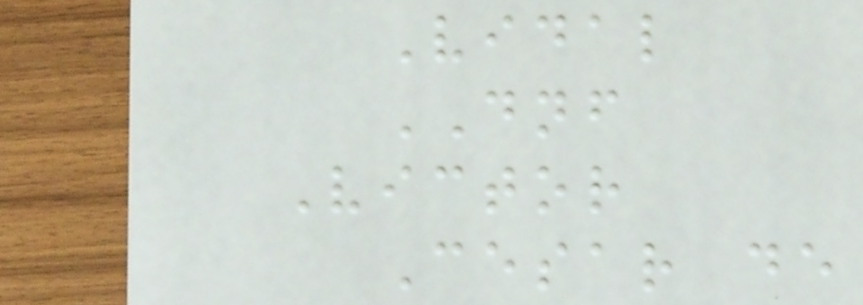Vidal
DNF
Victor
Cesar de
